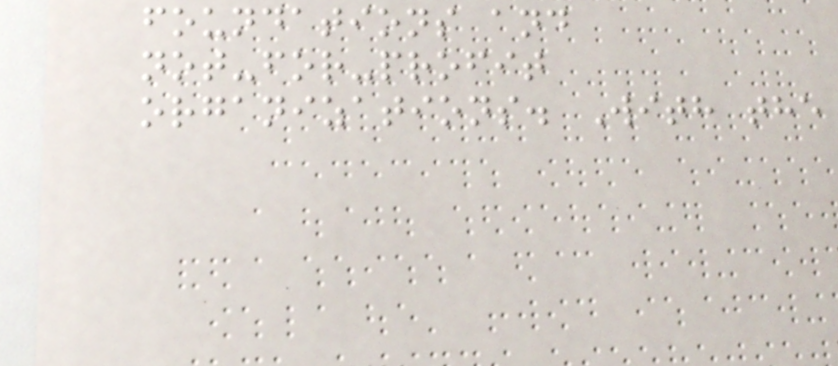foundations and
not-for-profit
organizations. With the
